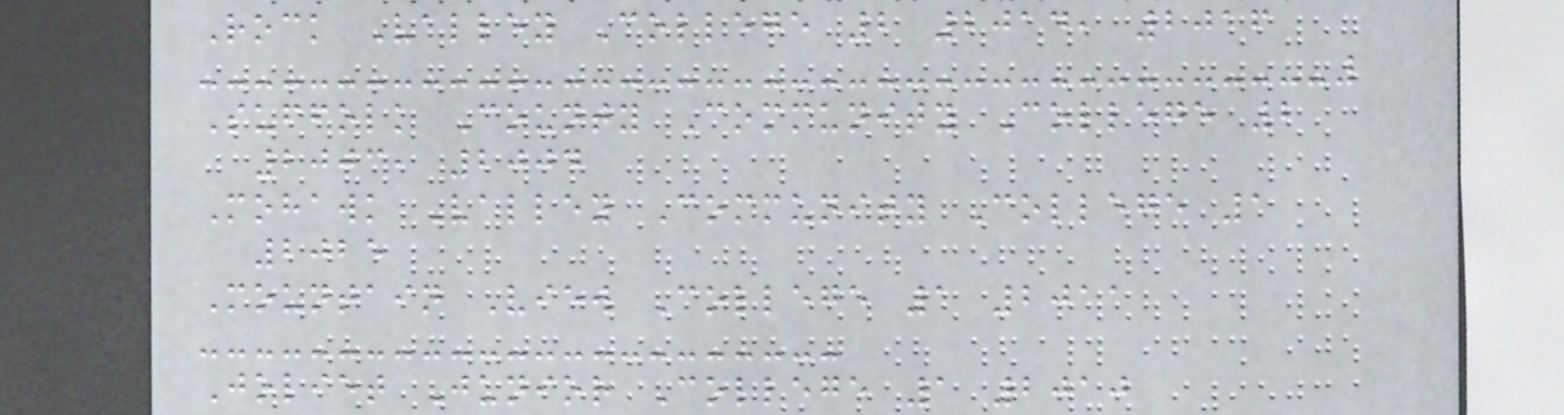Rock Valley College 2 2014, 2016
Suffolk County Community College 2
2003, 2004
Mohawk Valley Community College 1
2025
Mountain View College 1 2011
Joliet Junior College 1 2010
